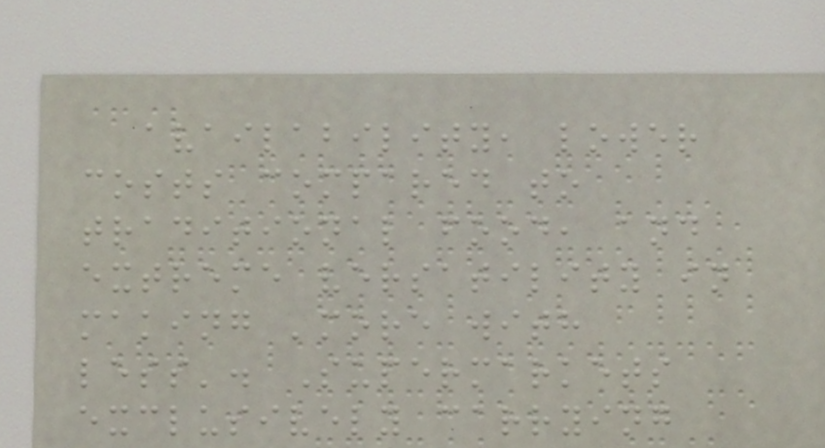availability, lower
costs compared to
traditional food, and
extreme versatility in
making 'more with
less'. Supermarkets
exclusively carrying
